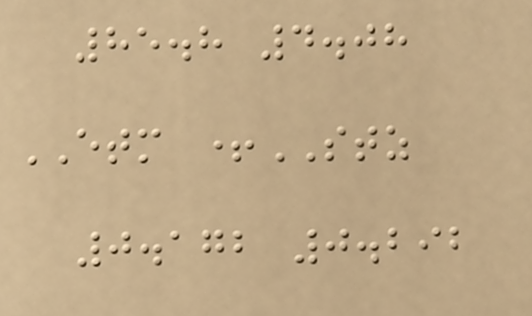85.8 4.08
ETM +STZ
0.172 0.292
